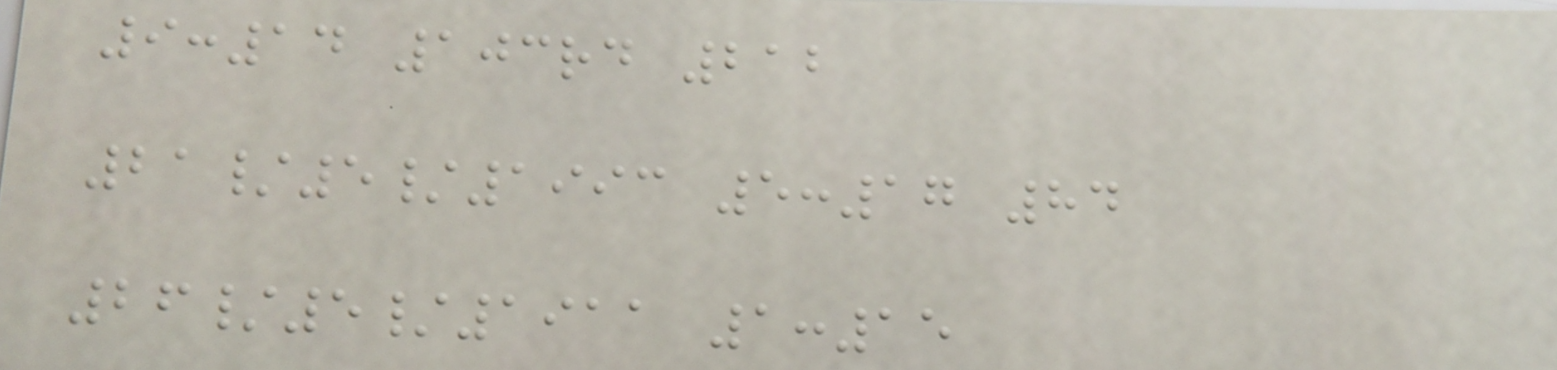9:14 103rd 212
21/5/1993 5:17 84
26/5/1911 1:15
